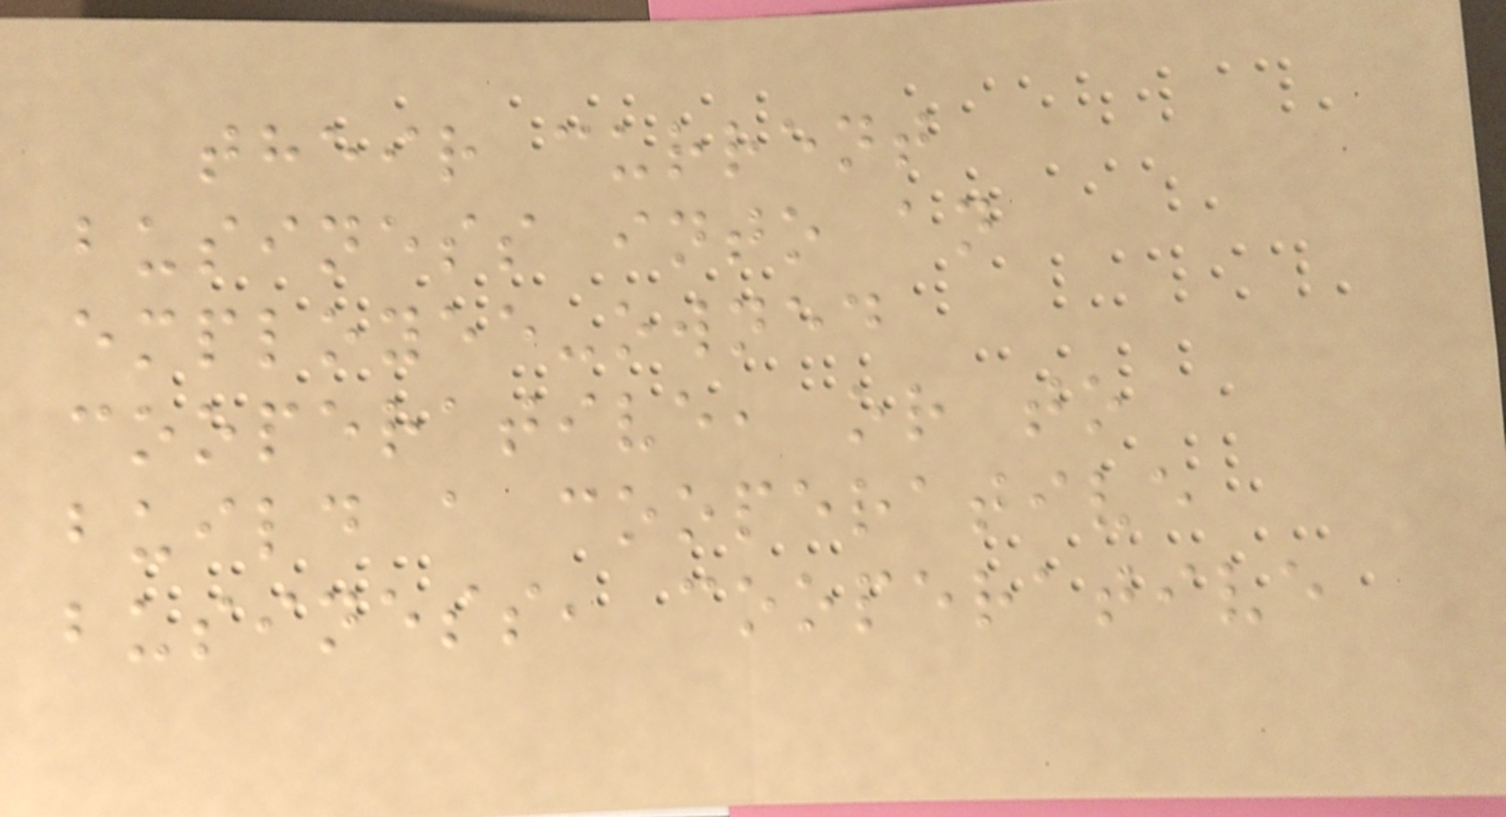their current
business into an
employee-owned
cooperative, or to
build a cooperative
business, cooperative
